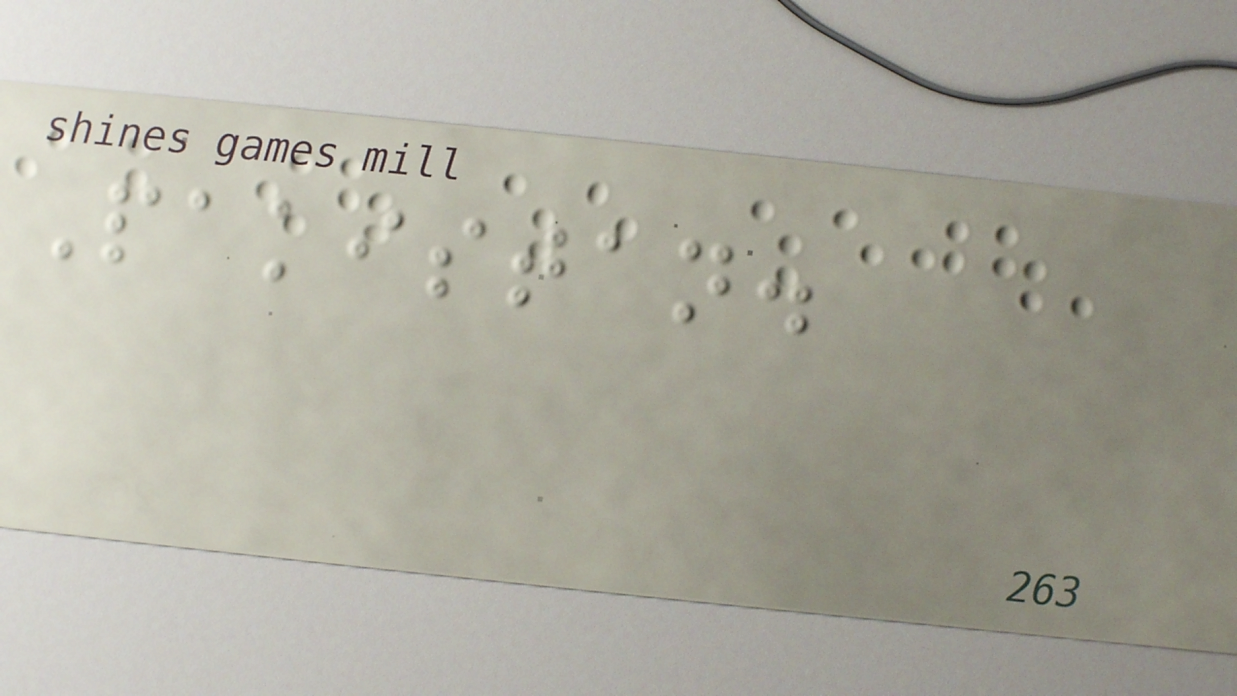Pakistan.
